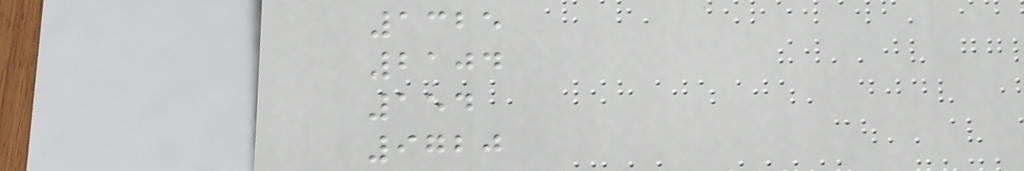1325
2104
154
9720
